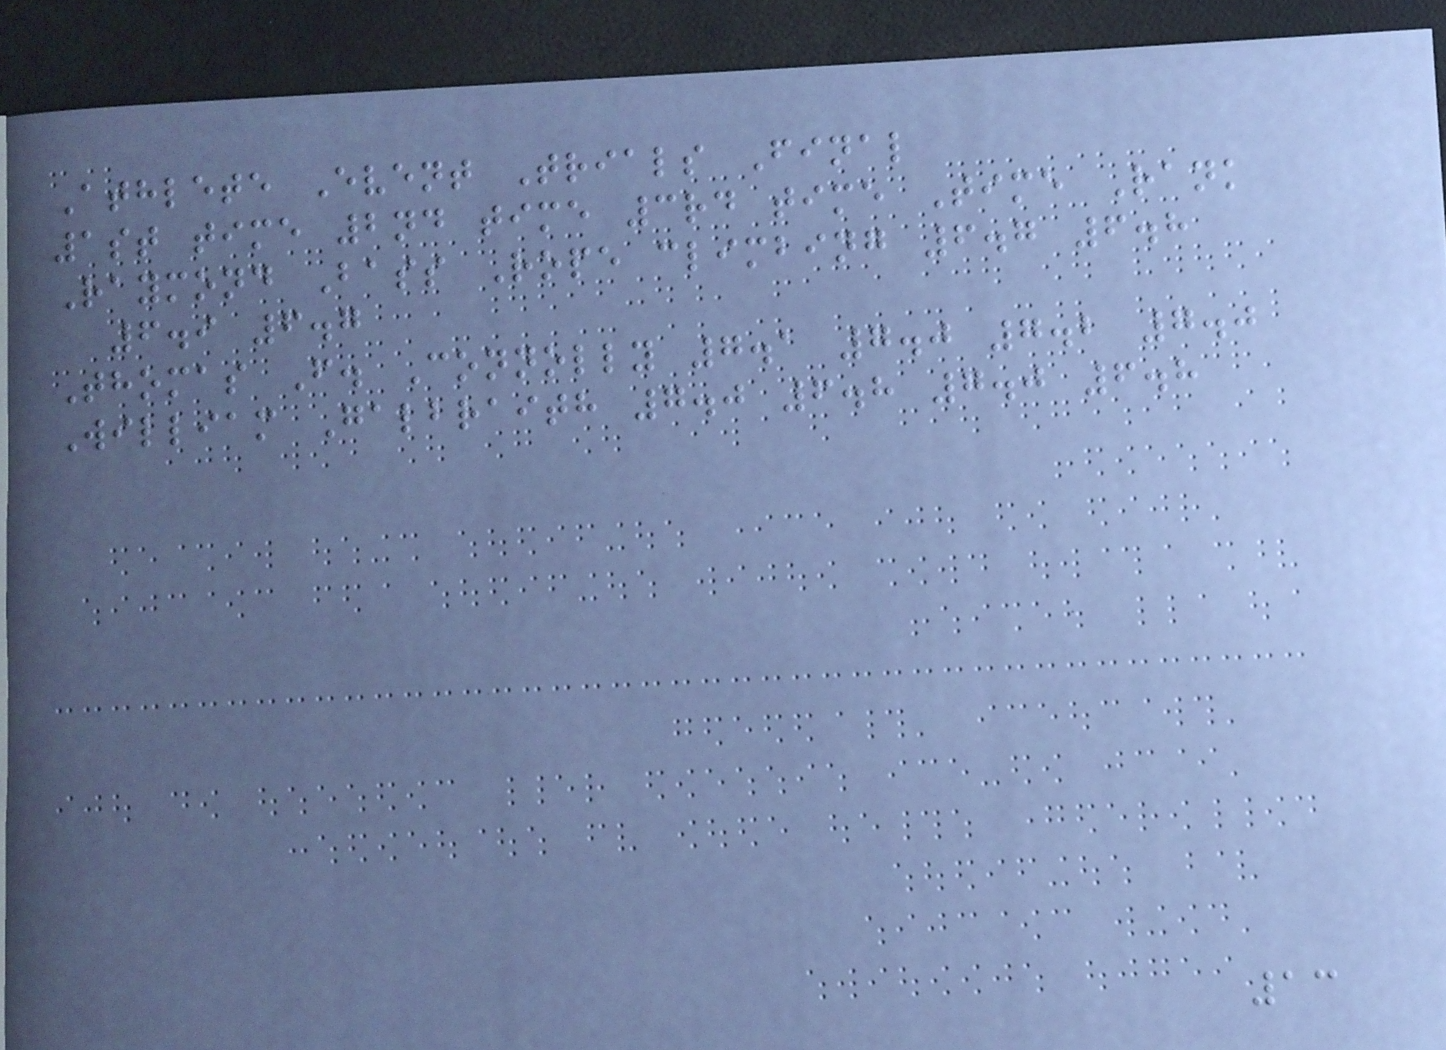Athlete Event Trials Final
1st time 2nd time 3rd time Time Rank
Raymond Bass Rope climbing 6.7 6.8
6.9 6.7
Thomas F. Connolly 7.1 7.0 7.2 7.0
William Galbraith 7.0 6.8 7.0 6.8
13
